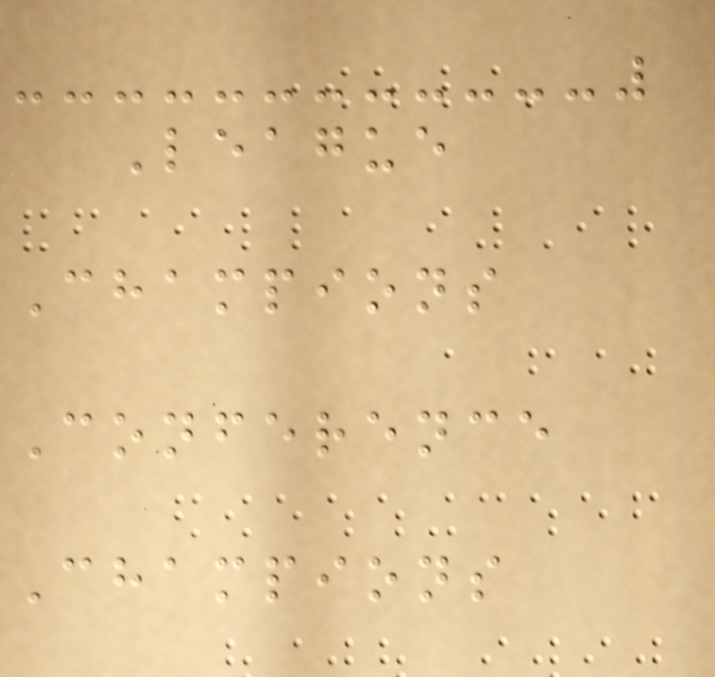League
Champions
Conference
Champions
